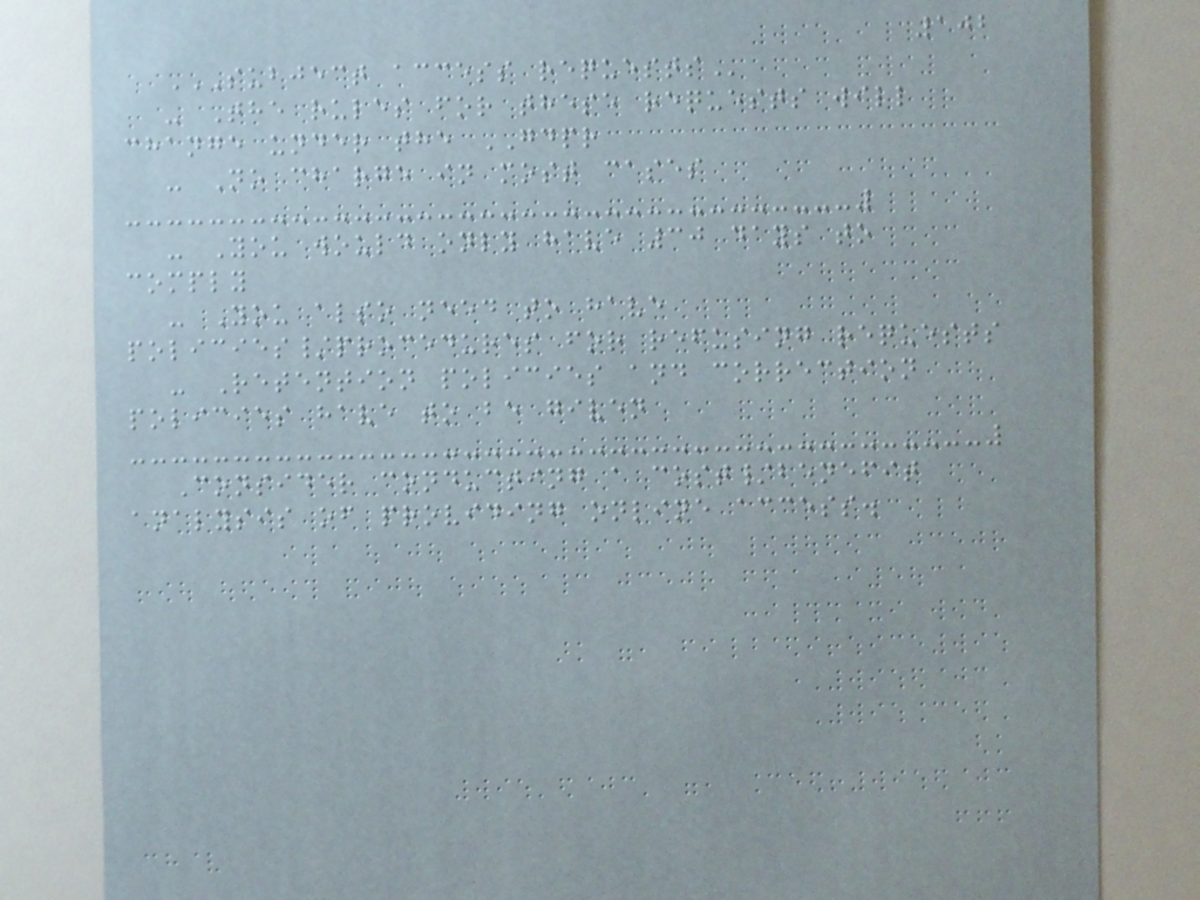102
SUBJECT ACCESS REQUESTS
- The rules for these requests will
change under the GDPR
- No charge in most cases
- You would only have 30 days to
comply
- You also need to have
policies/procedures for refusing requests
- Retention policies and correction
policies have to be given
Consider conducting a cost/benefit
analysis of providing online access.
